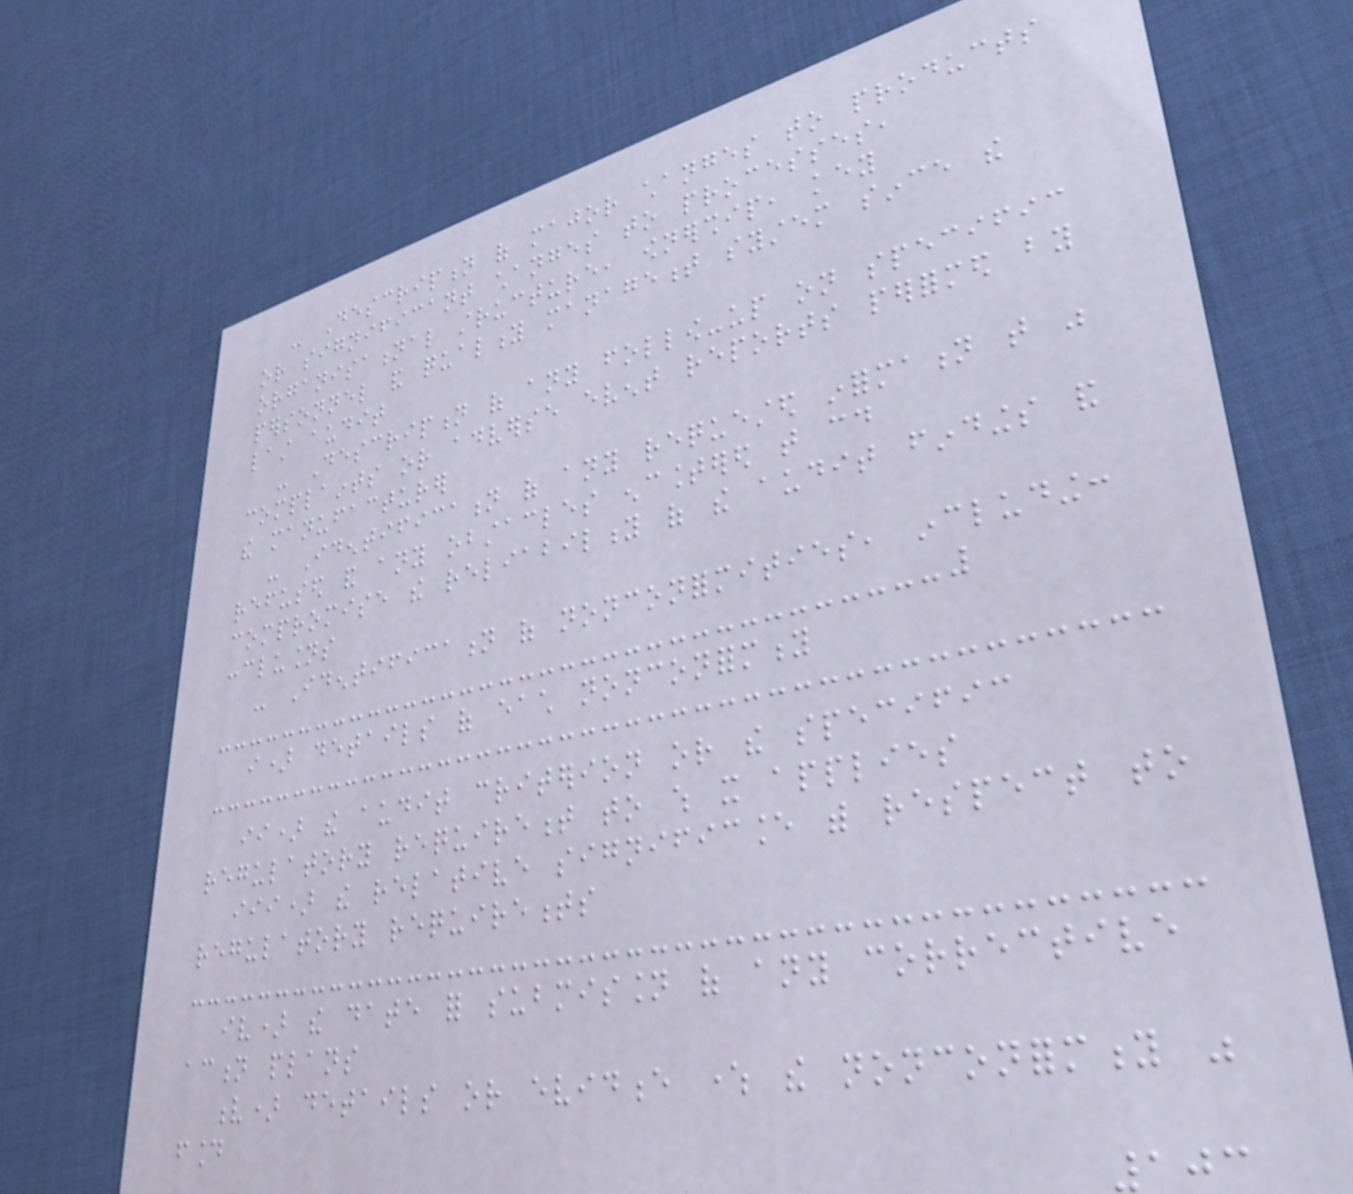- Description of major changes to products
or significant changes to processes,
organisational structure, ownership, key
personnel and quality management system since the
last audit
- Description of any follow-up on specific
complaints or adverse event reports performed by
the manufacturer
- Identification of any requested information that was
refused and any obstacles encountered that could
compromise the reliability of the audit findings and
conclusions
- Identification of nonconformities, including:
i) details of each nonconformity
ii) the audit criterion or the specific
regulatory requirement to which it applies
iii) the relative significance with respect to
regulatory requirements
iv) the date for submission of any corrective
action plans
v) details or evidence where the nonconformity was
found
103
